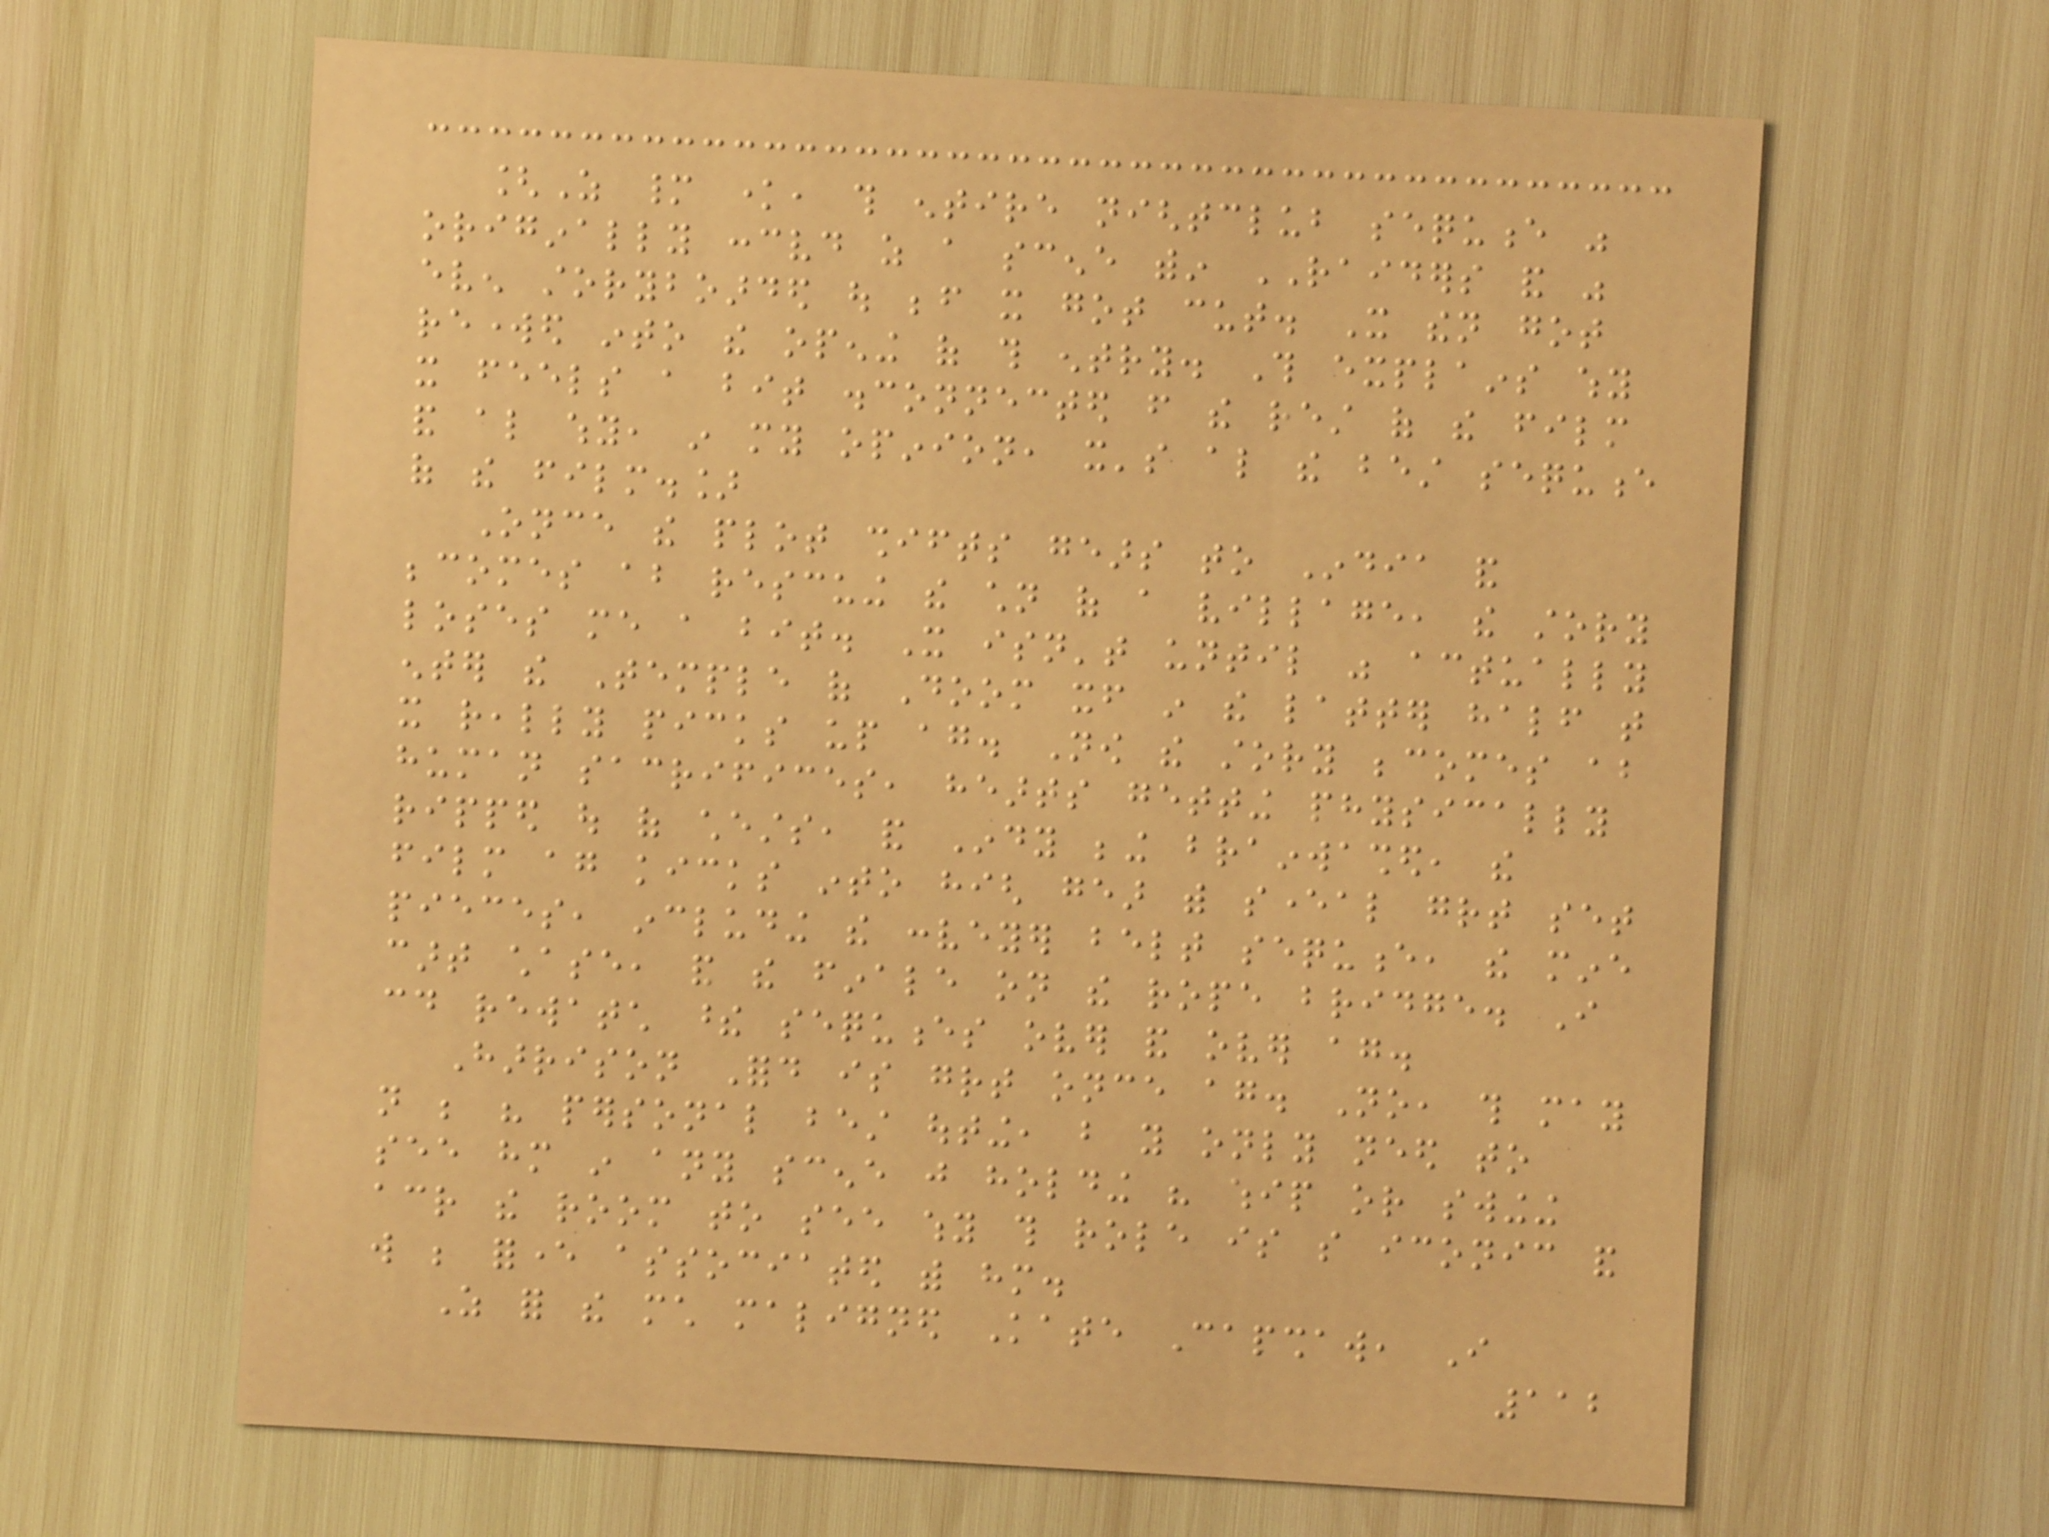[As many know, this entire nightclub sequence was
originally conceived as a scene within RAIDERS and was
even storyboarded out before it got cut. It then got
reworked into the opening of this entry. This explains why
it feels a bit disconnected from the rest of the film
and also why, in my opinion, it's also the best sequence
of the film.]
Once the plot shifts gears to India and
becomes about rescuing the children of a village, the story
loses me a bit. It isn't until was actually
enter the Temple of Doom itself in the latter half that
it really picks up again. Now the story becomes about
human sacrifices, hearts getting physically
ripped out of chests, and Indy being brainwashed, the
film again kicks into high gear with several great set
pieces, including the conveyer belt sequence, the mine
cart chase, and the finale on the rope bridge. I
could rewatch these sequences over and over again.
Harrison Ford is great once again. No, this may
not be his personal best outing, but you only need to
see him in any scene just holding his whip or swinging
across the room to see why this role is so iconic and
will be forever associated with him.
As for the much maligned Kate Capshaw, I
112
